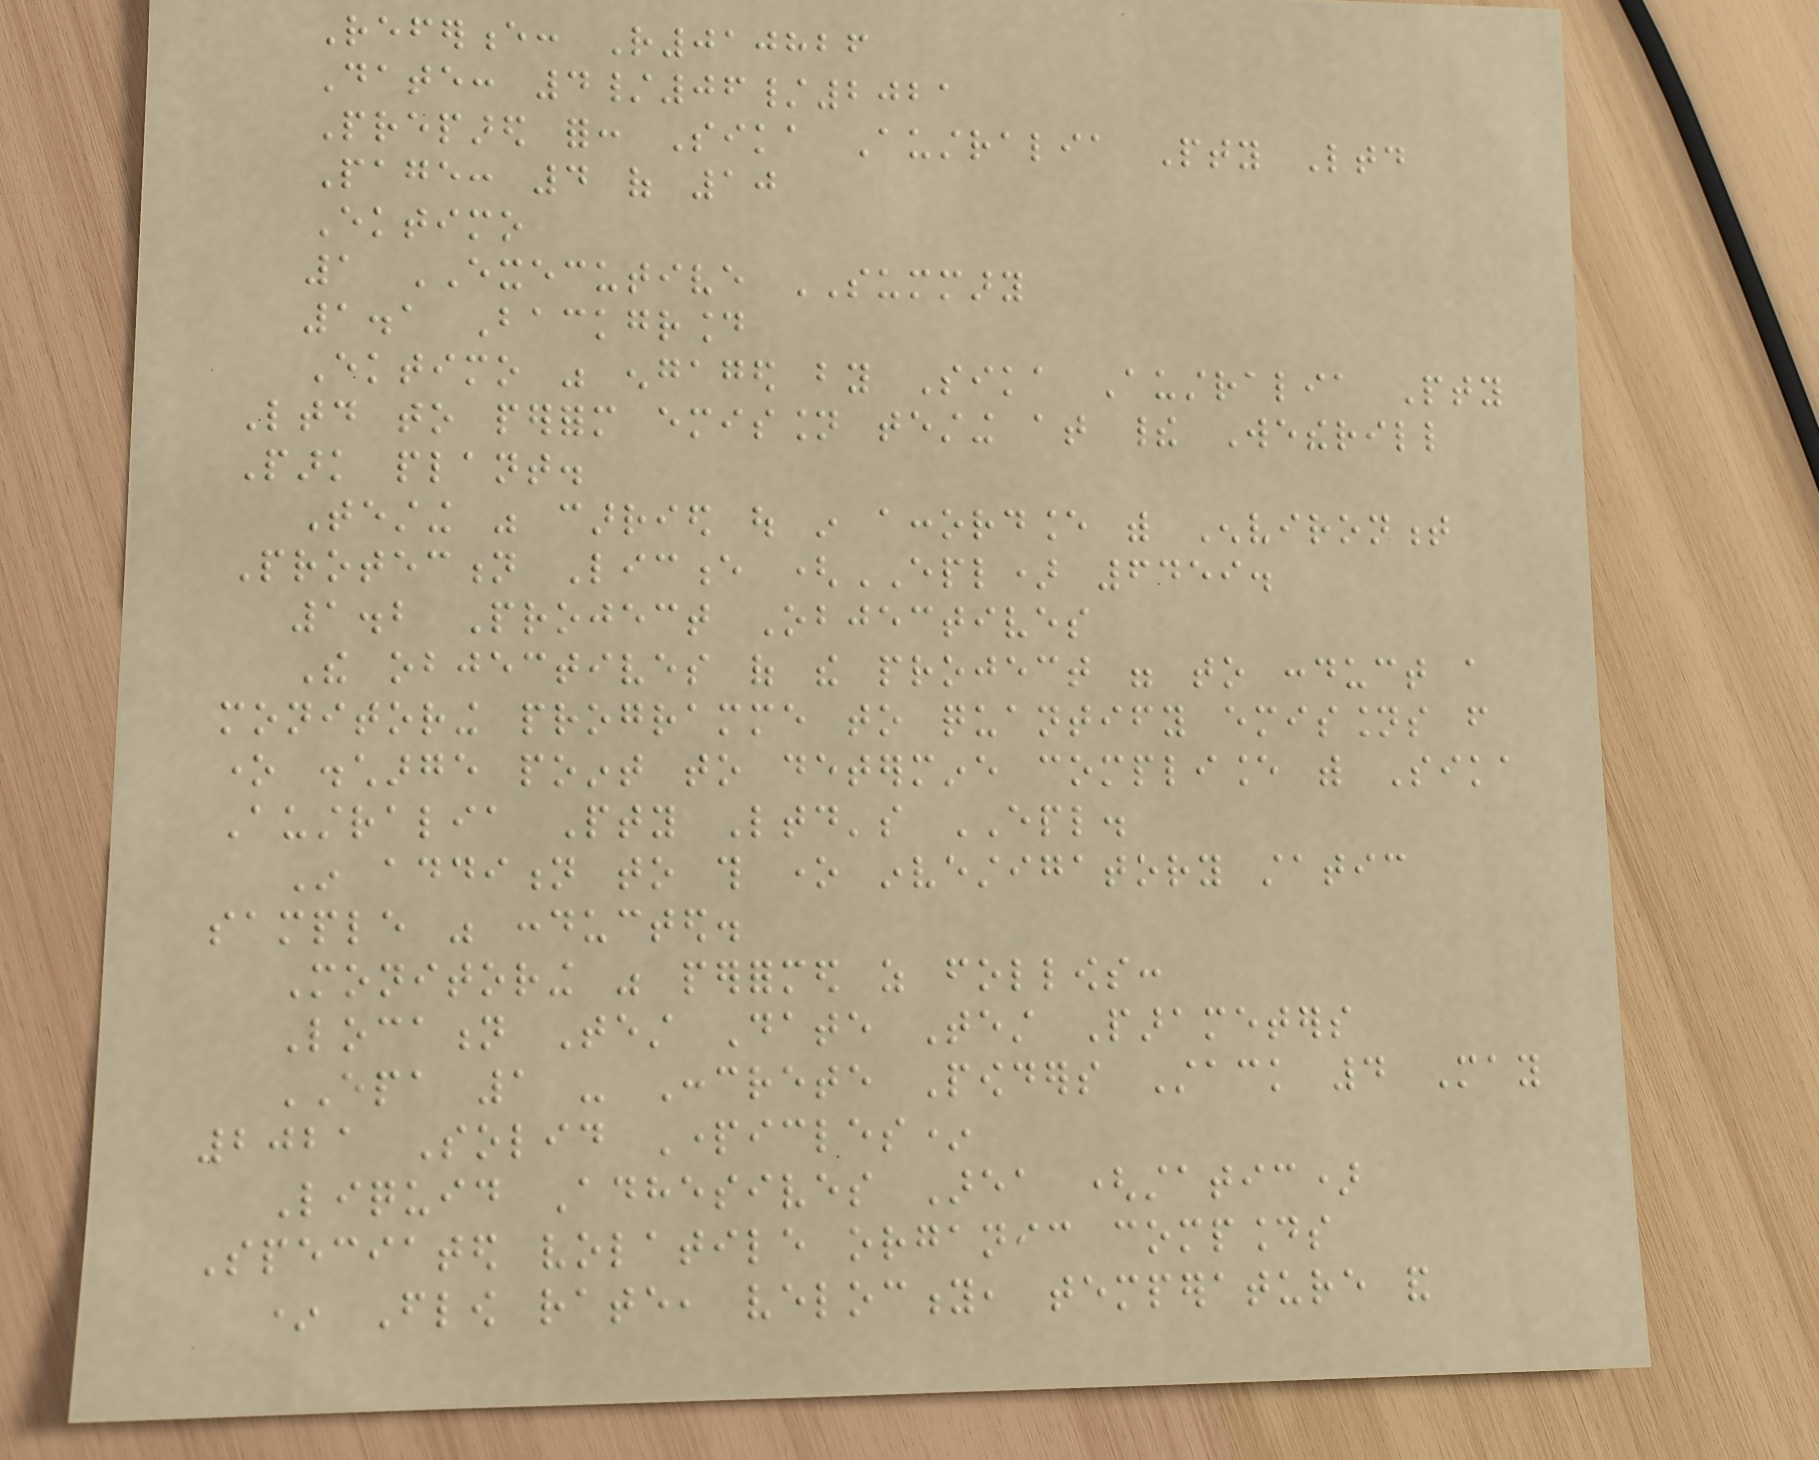Reference: R010826
Date: 4/06/2021
Prepared for: Sika Australia Pty Ltd
Page: 4 of 10
Ektimo
1 EXECUTIVE SUMMARY
1.1 Background
Ektimo was engaged by Sika Australia Pty
Ltd to perform emission testing at their Wetherill
Park plant.
Testing was carried out in accordance with Environment
Protection Licence (EPL) 6459.
1.2 Project Objectives
The objectives of the project were to conduct a
monitoring programme to quantify emissions from
one discharge point to determine compliance with Sika
Australia Pty Ltd's EPL.
In addition to this one investigatory static
sample was conducted.
Monitoring was performed as follows:
Location Test Date Test Parameters
EPA 1 - Concrete Powders Stack 4 May
2021 Solid Particles*
Liquid Adhesives Area (static)
Speciated volatile organic compounds
* Flow rate, velocity, temperature and
